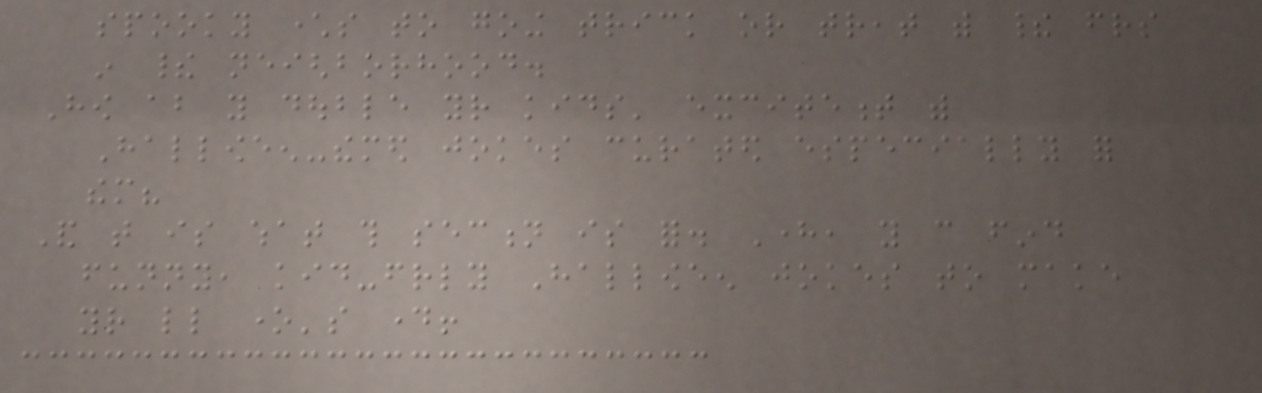spooky characters to going trick or treat with their friends
in their neighborhood.
How about you double your kids' excitement with
Halloween-themed jokes curated especially for
them?
And that is what this section is for. Here, you can find
funny, kid-friendly Halloween jokes to make
your little one's day!
